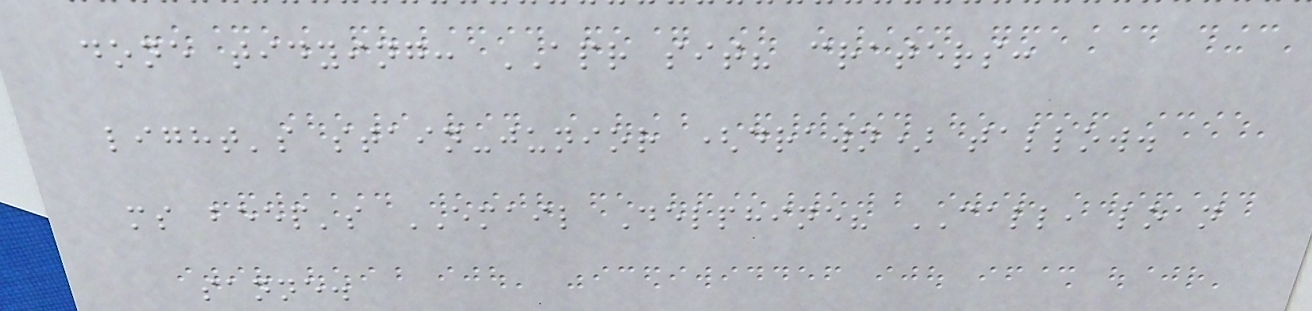done tidying: APR sit? craters:
light's stain-junior (drawn) tallow.
ms beep's EMAIL Delphine? CALL, loan
sanne.
